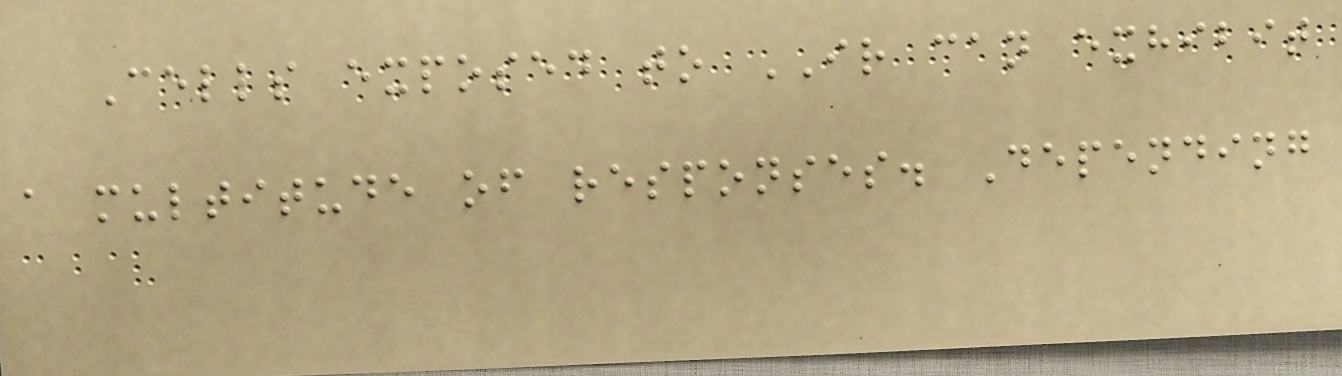Cells exposed to IR can exhibit
a multitude of responses. Depending
